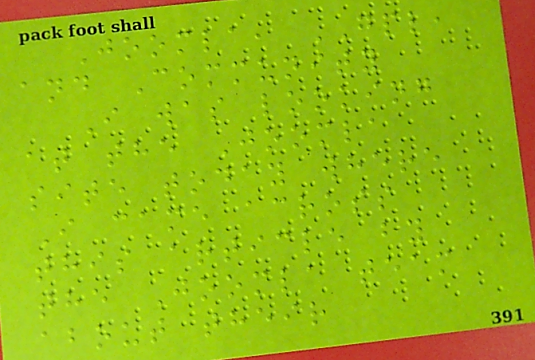Joomla, GPL,
and Community
I was looking
at the Joomla
site today where
I came across
this article by
the Joomla team
about their
